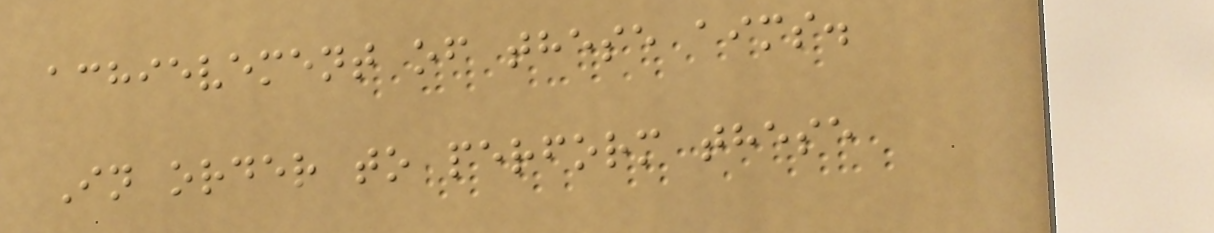achievement of these aims.
In order to perform these
